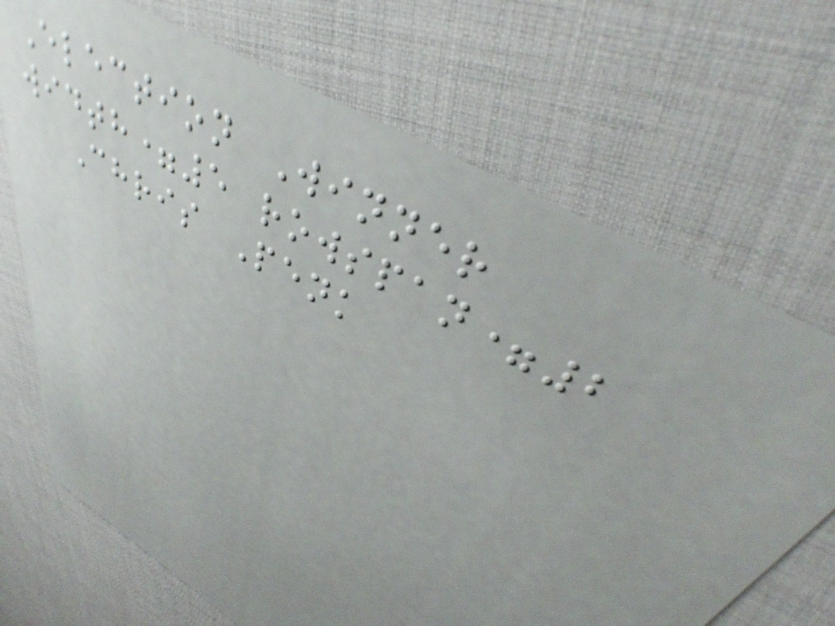Election Winner
width=5 rowspan=2
Chris Penk
